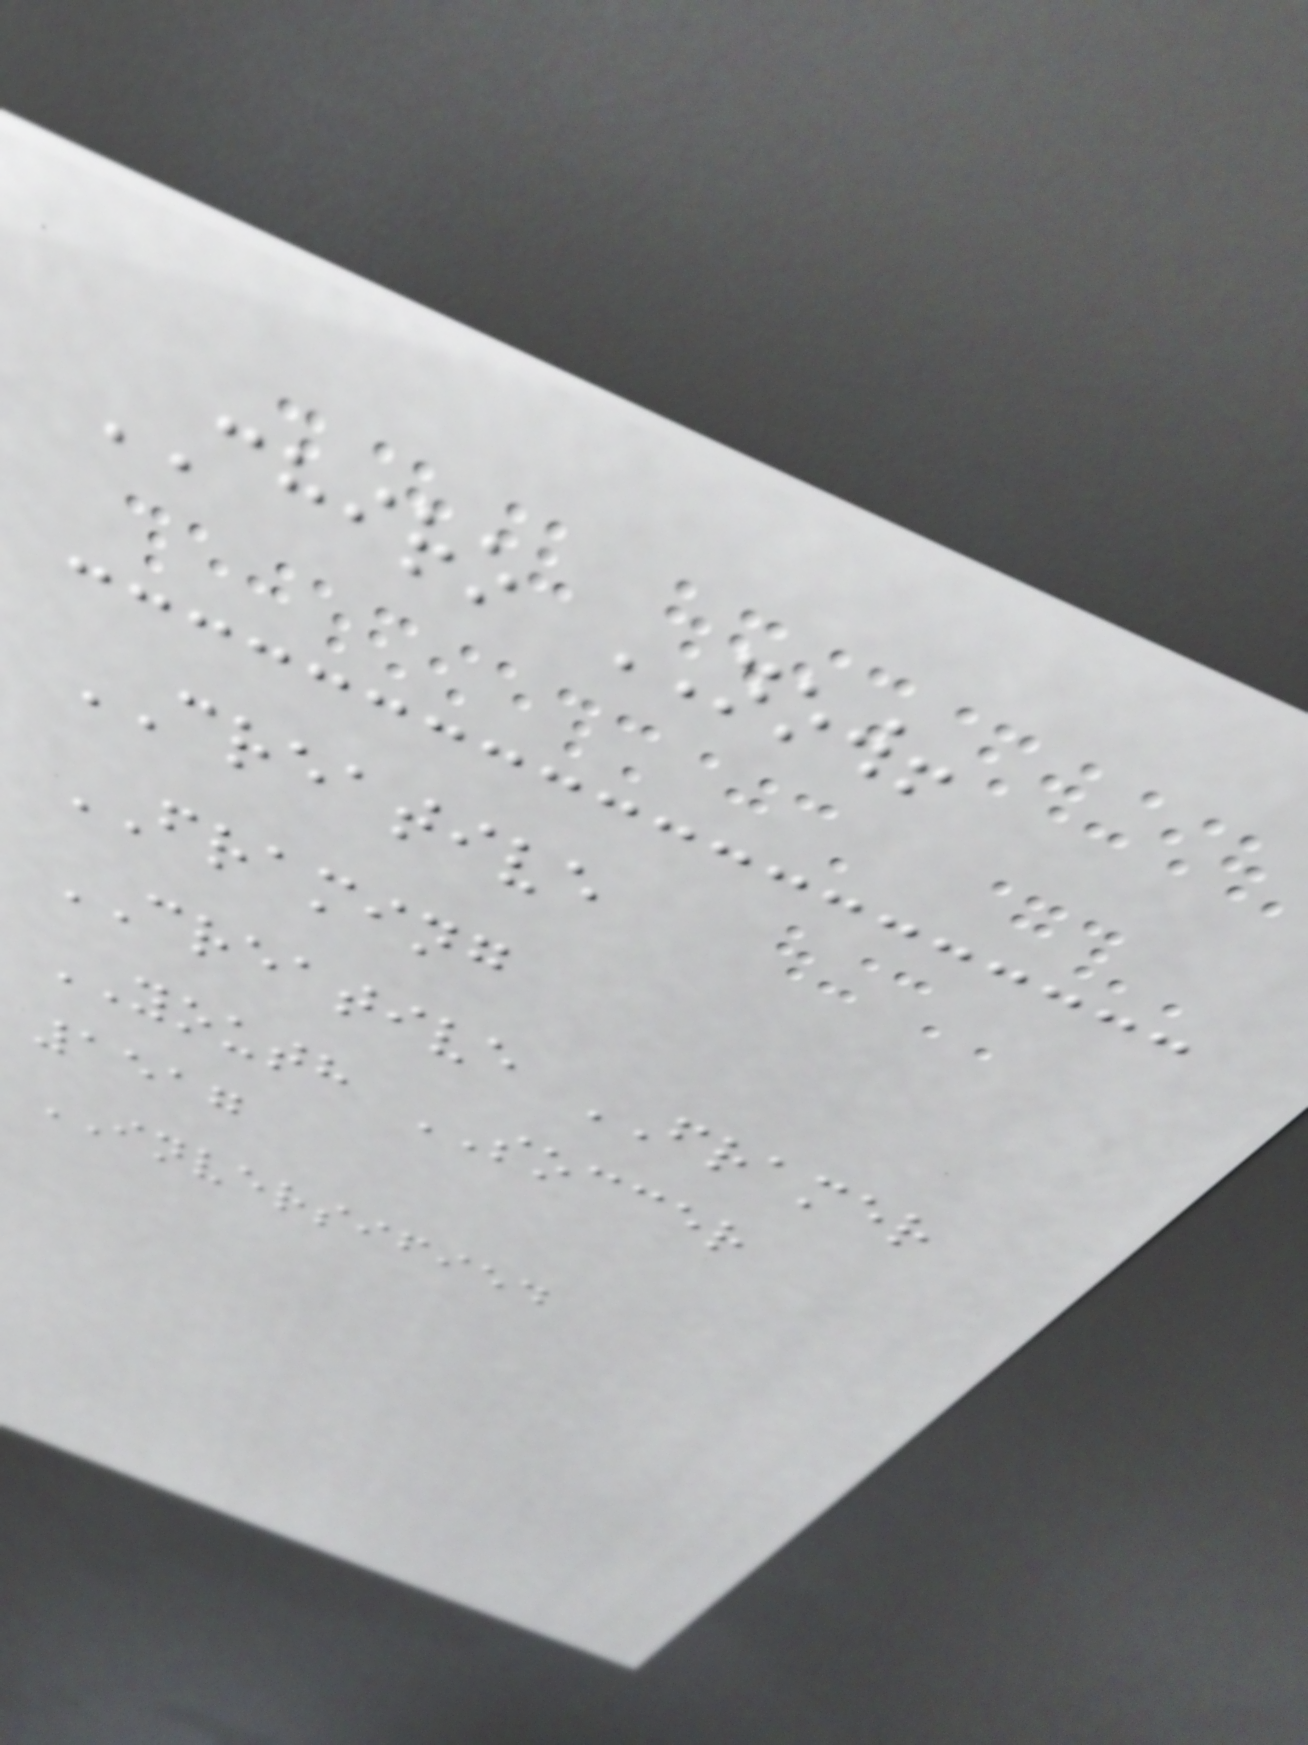CHIRO NOW!
CREATIVE
FRAMING
CREATIVE FRAMER
YOUTH SOCCER
1517
INVERSIFIED
